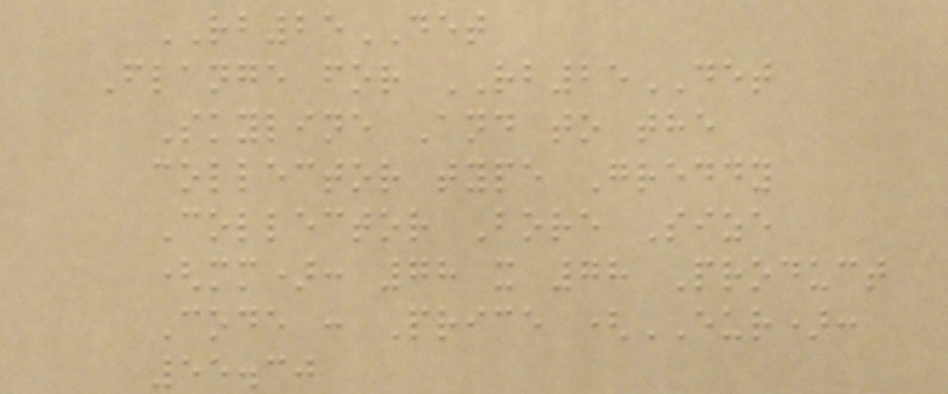RB25DET
Flange for RB25DET
Skyline And to the
collector type Greddy
Collector Bore Size
(mm): 78 x 78 Product
Code : Price (EUR):
55.30
